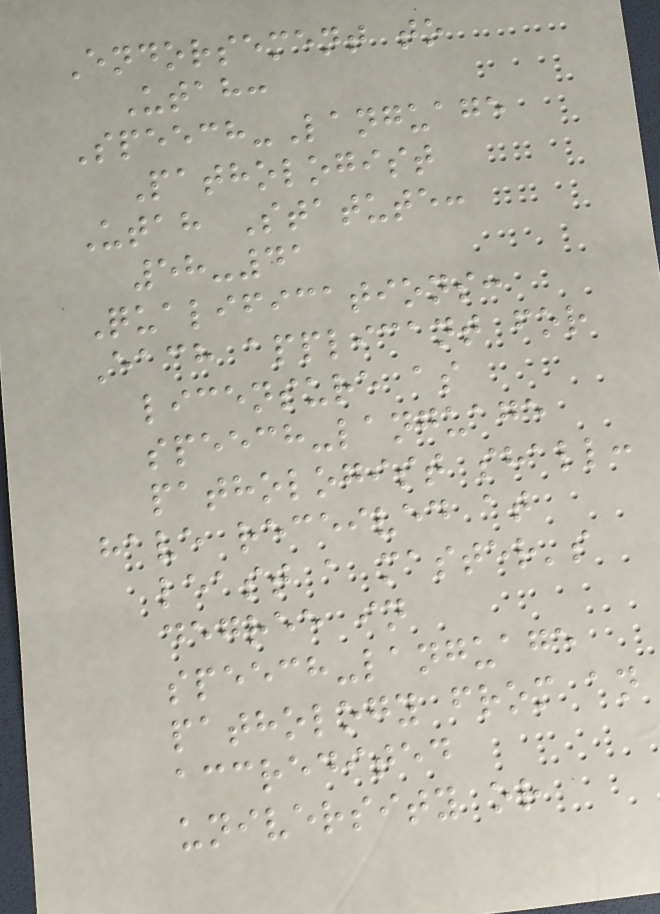Endorsement to
Utah:
Speech-Language
Pathologist
Utah Statute:
58-41
Qualifications:
Each applicant for
licensure as
speech-language
pathologist shall:
have received at
least a master's
degree in
speech-language
pathology from an
accredited
university or
